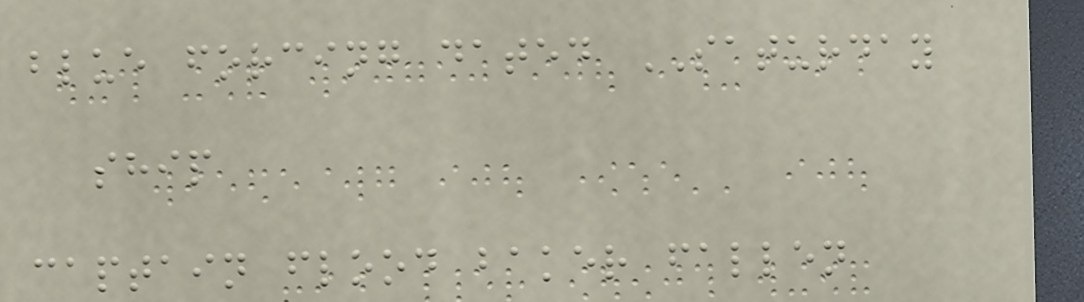blue forcing dated SATURDAY
ship
captain flood baker fallen
